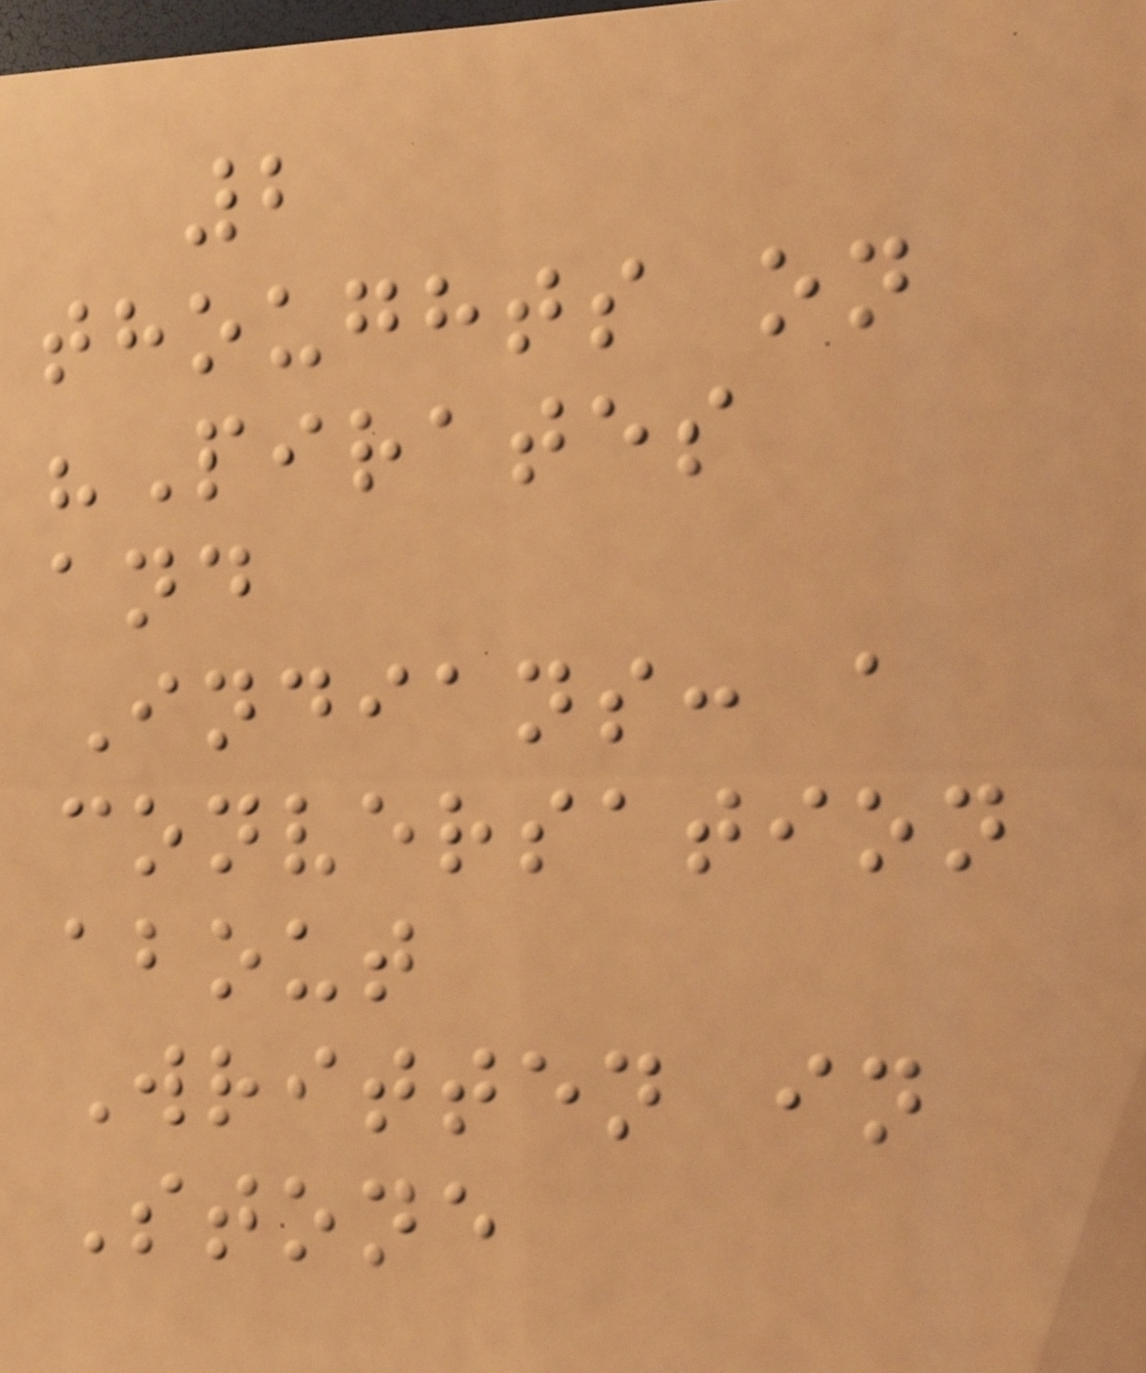2
thoughts on
"Pirates
and
Indians: a
conversation
about
Written in
Stone
